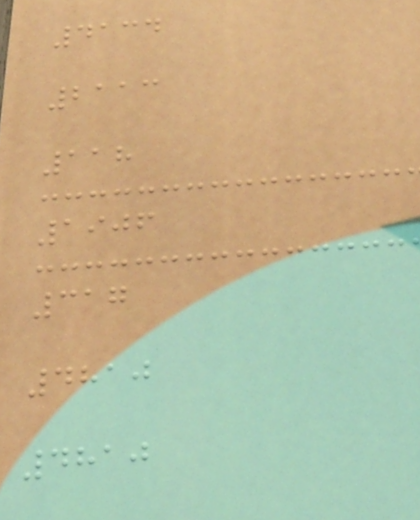4134
2113
118
1906
317
4810
4810
